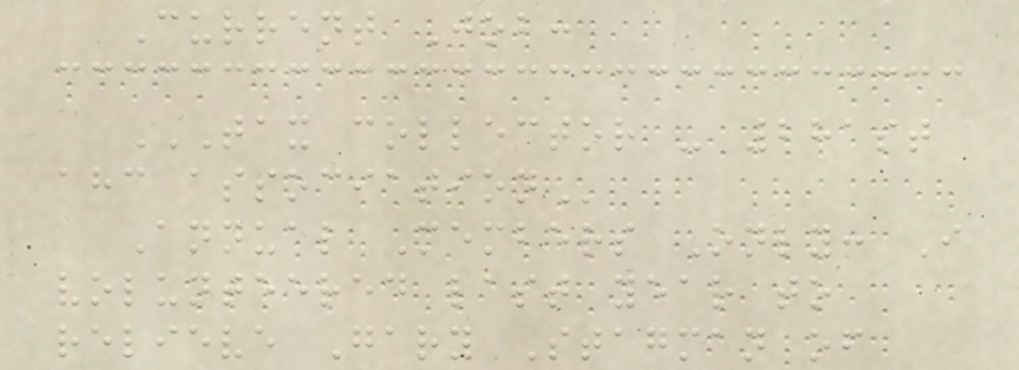Current Job:
TAX COLLECTOR - 281ST
AHC ASSOCIATION
Annual Members Only: I
volunteered last year to
relieve Gary Stagman of
